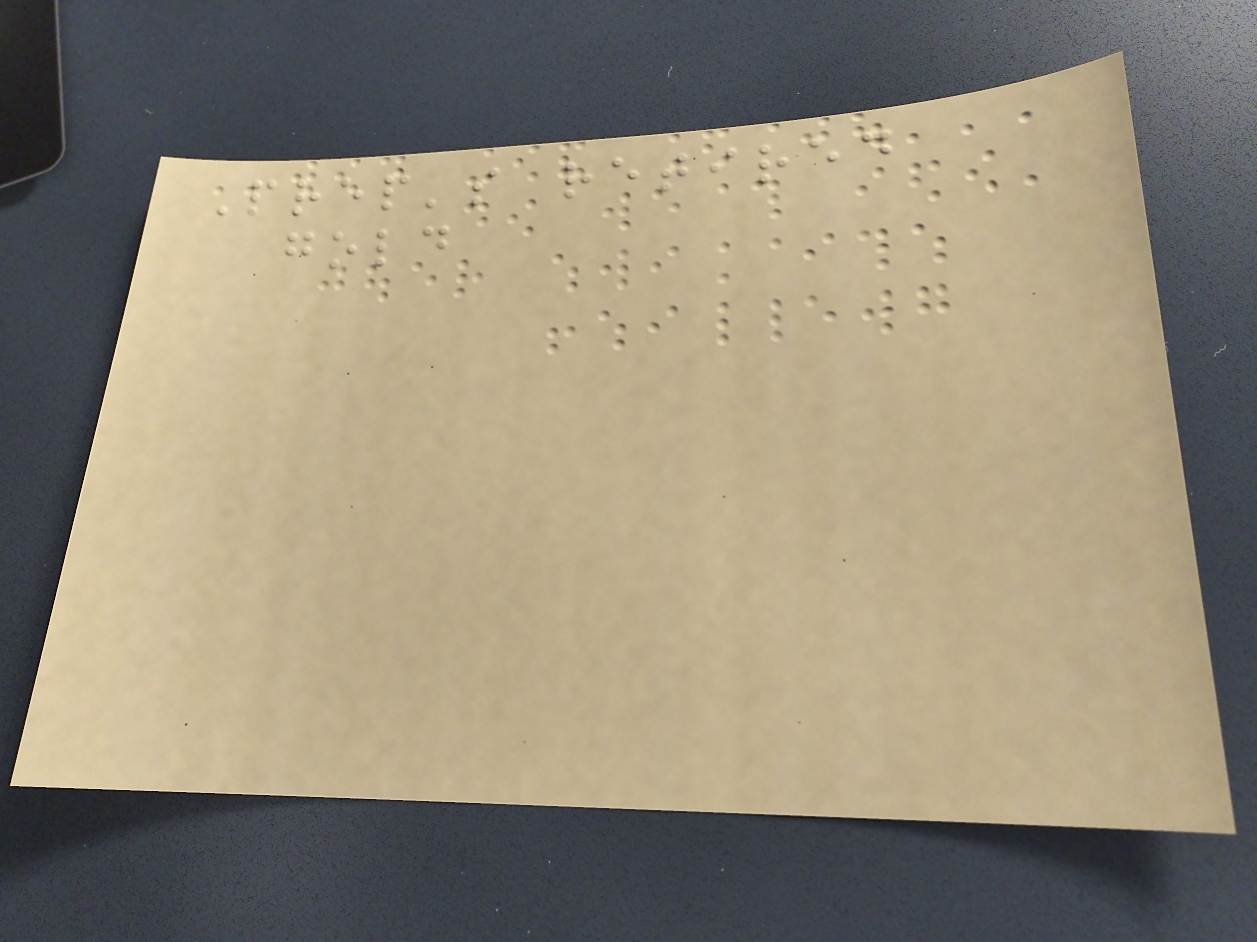Prep's retired
gold
